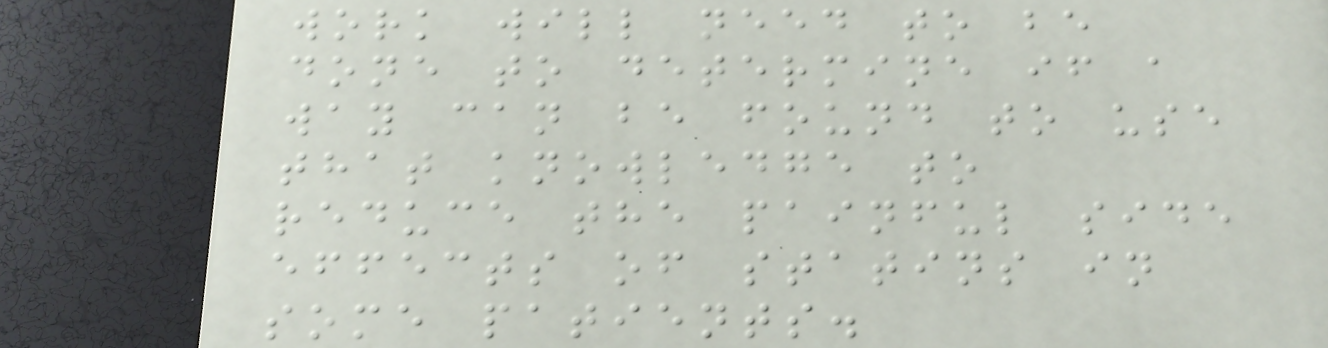work will need to be
done to determine if a
way can be found to use
that knowledge to
reduce the painful side
effects of statins in
some patients.
